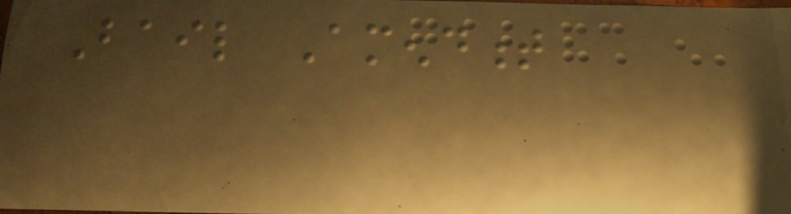Bail Amendment
